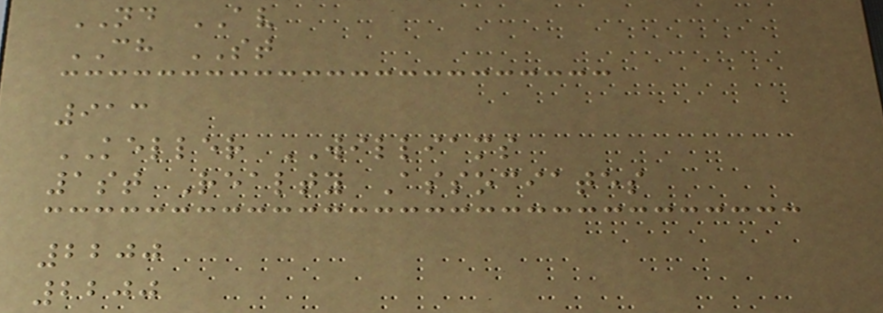ND AV
CH ST
913
KELLER WILLIAMS
1st Realty Associates
2200
2200
